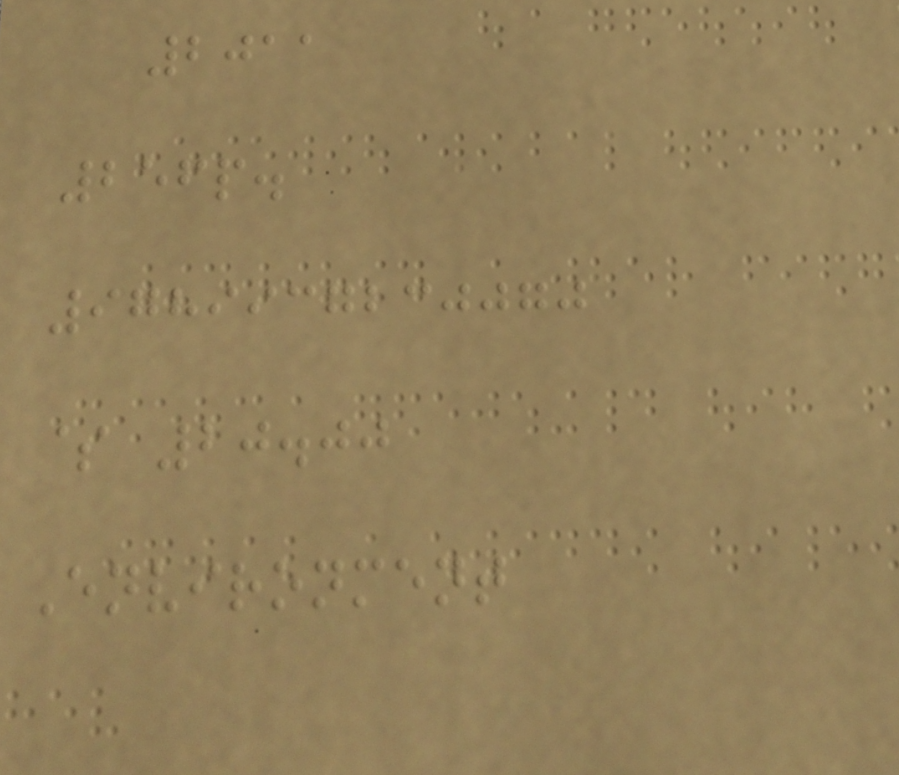2011
256p.
9789937230070
$ 20.00
Environment
